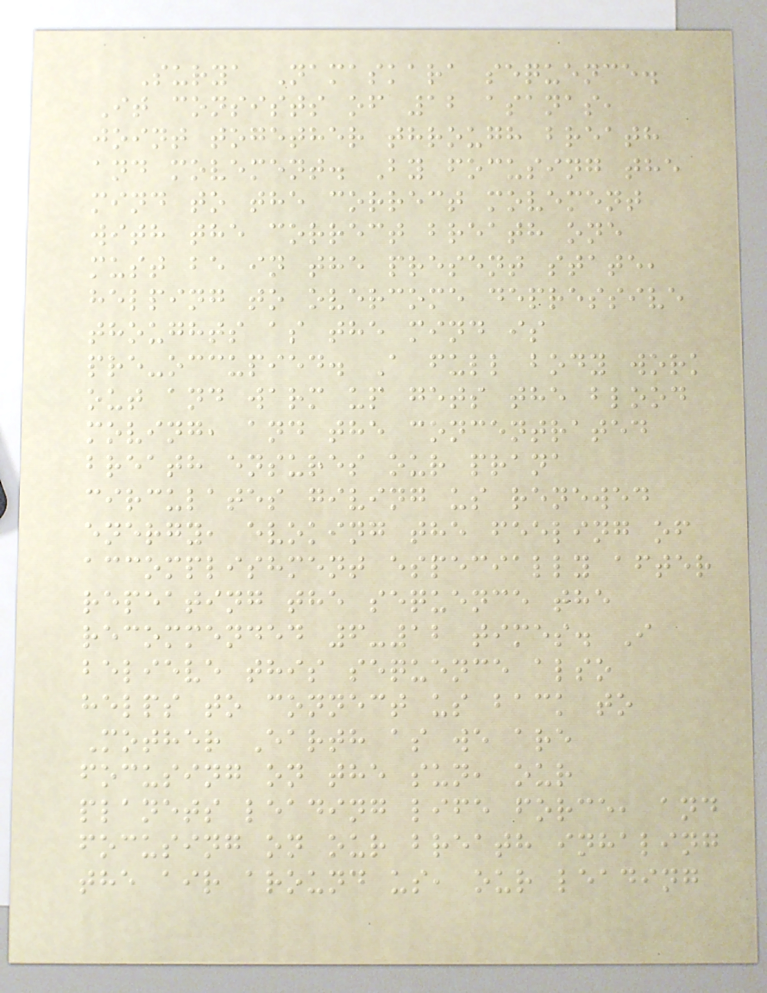Surya Namaskara sequence.
It consists of 12 asanas,
joint together through breath
and movement. By focusing the
mind to the correct movement
with the correct breath one
must be in the present state,
helping to overcome depressive
thoughts as the mind is
pre-occupied. A full body work
out and warm up gets the blood
moving, and the concentrated
breath ensures our prana
circulates giving us renewed
energy, evoking the feeling of
accomplishment especially after
repeating the sequence the
recommended 6-12 times. I
believe this sequence also
helps to connect us back to
Mother Earth as we are
focusing on the sun, our
planets leading life force, and
focusing on our breath inhaling
the air around us, our leading
